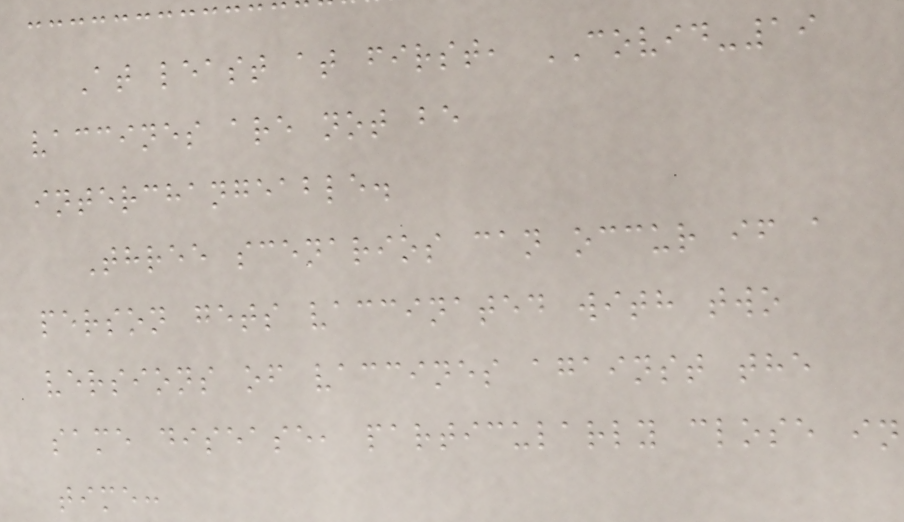At least at first, COVID-19
vaccines are not be
interchangeable.
Three scenarios can occur if a
person gets vaccinated with two
versions of vaccines against the
same disease, particularly close in
time:
